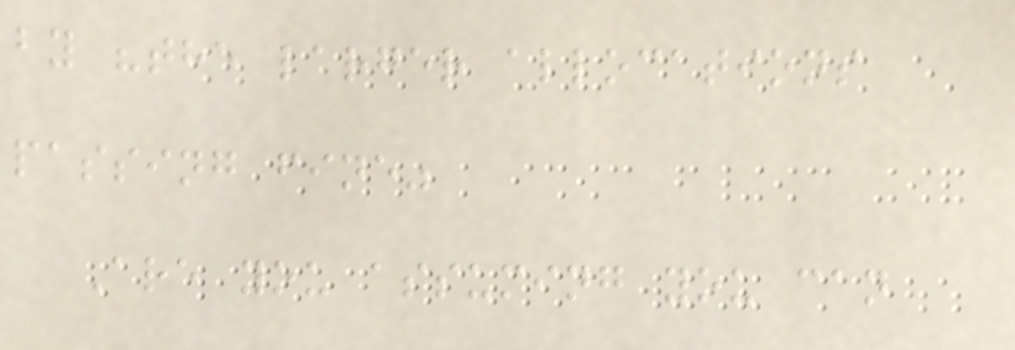by "the larger allocations
passing fine"
Are you assuming you can
